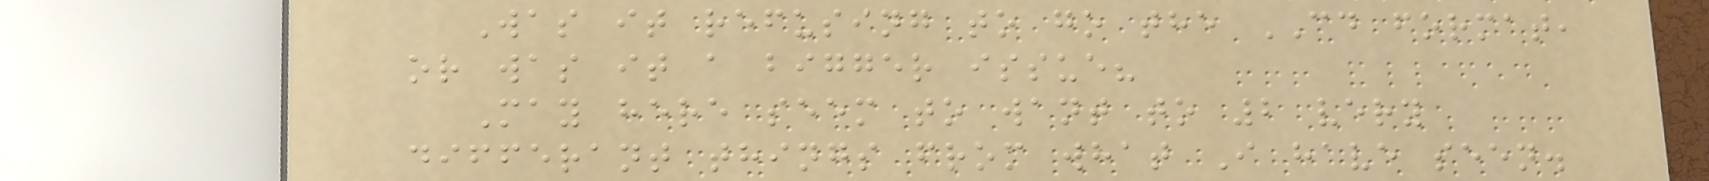Was it refusing to go the CD format,
or was it a bigger issue?
May here seem to want to 2 very
differant things from what I have seen.
